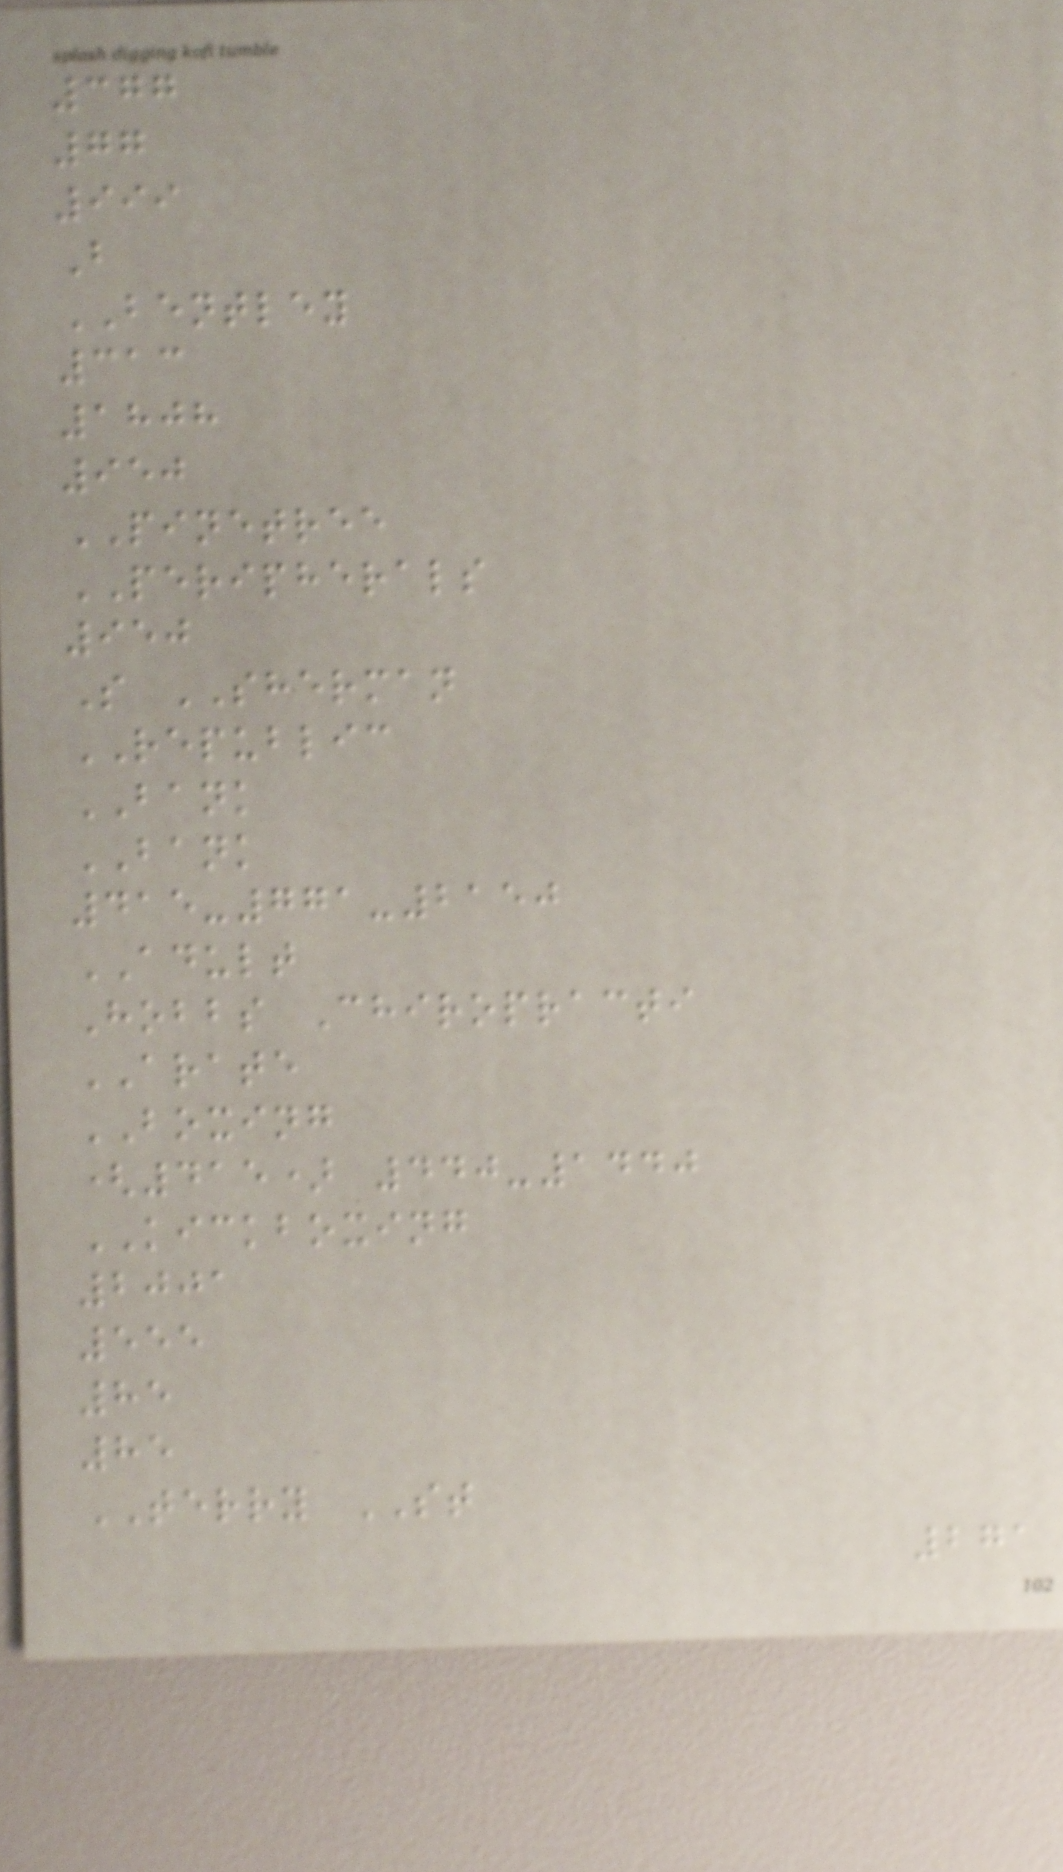377
77
999
B
BENTLEY
313
1808
950
PINETREE
PERIPHERALS
950
S SHERMAN
REPUBLIC
BANK
BANK
415-771-2150
ADULT
Hobbs Chiropracti
ARATE
BOXING
(415) 440-1440
KICKBOXING
2001
555
85
85
TERRY ST
271
